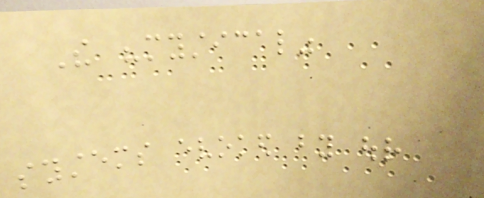The "mystical"
systems evoked by our
